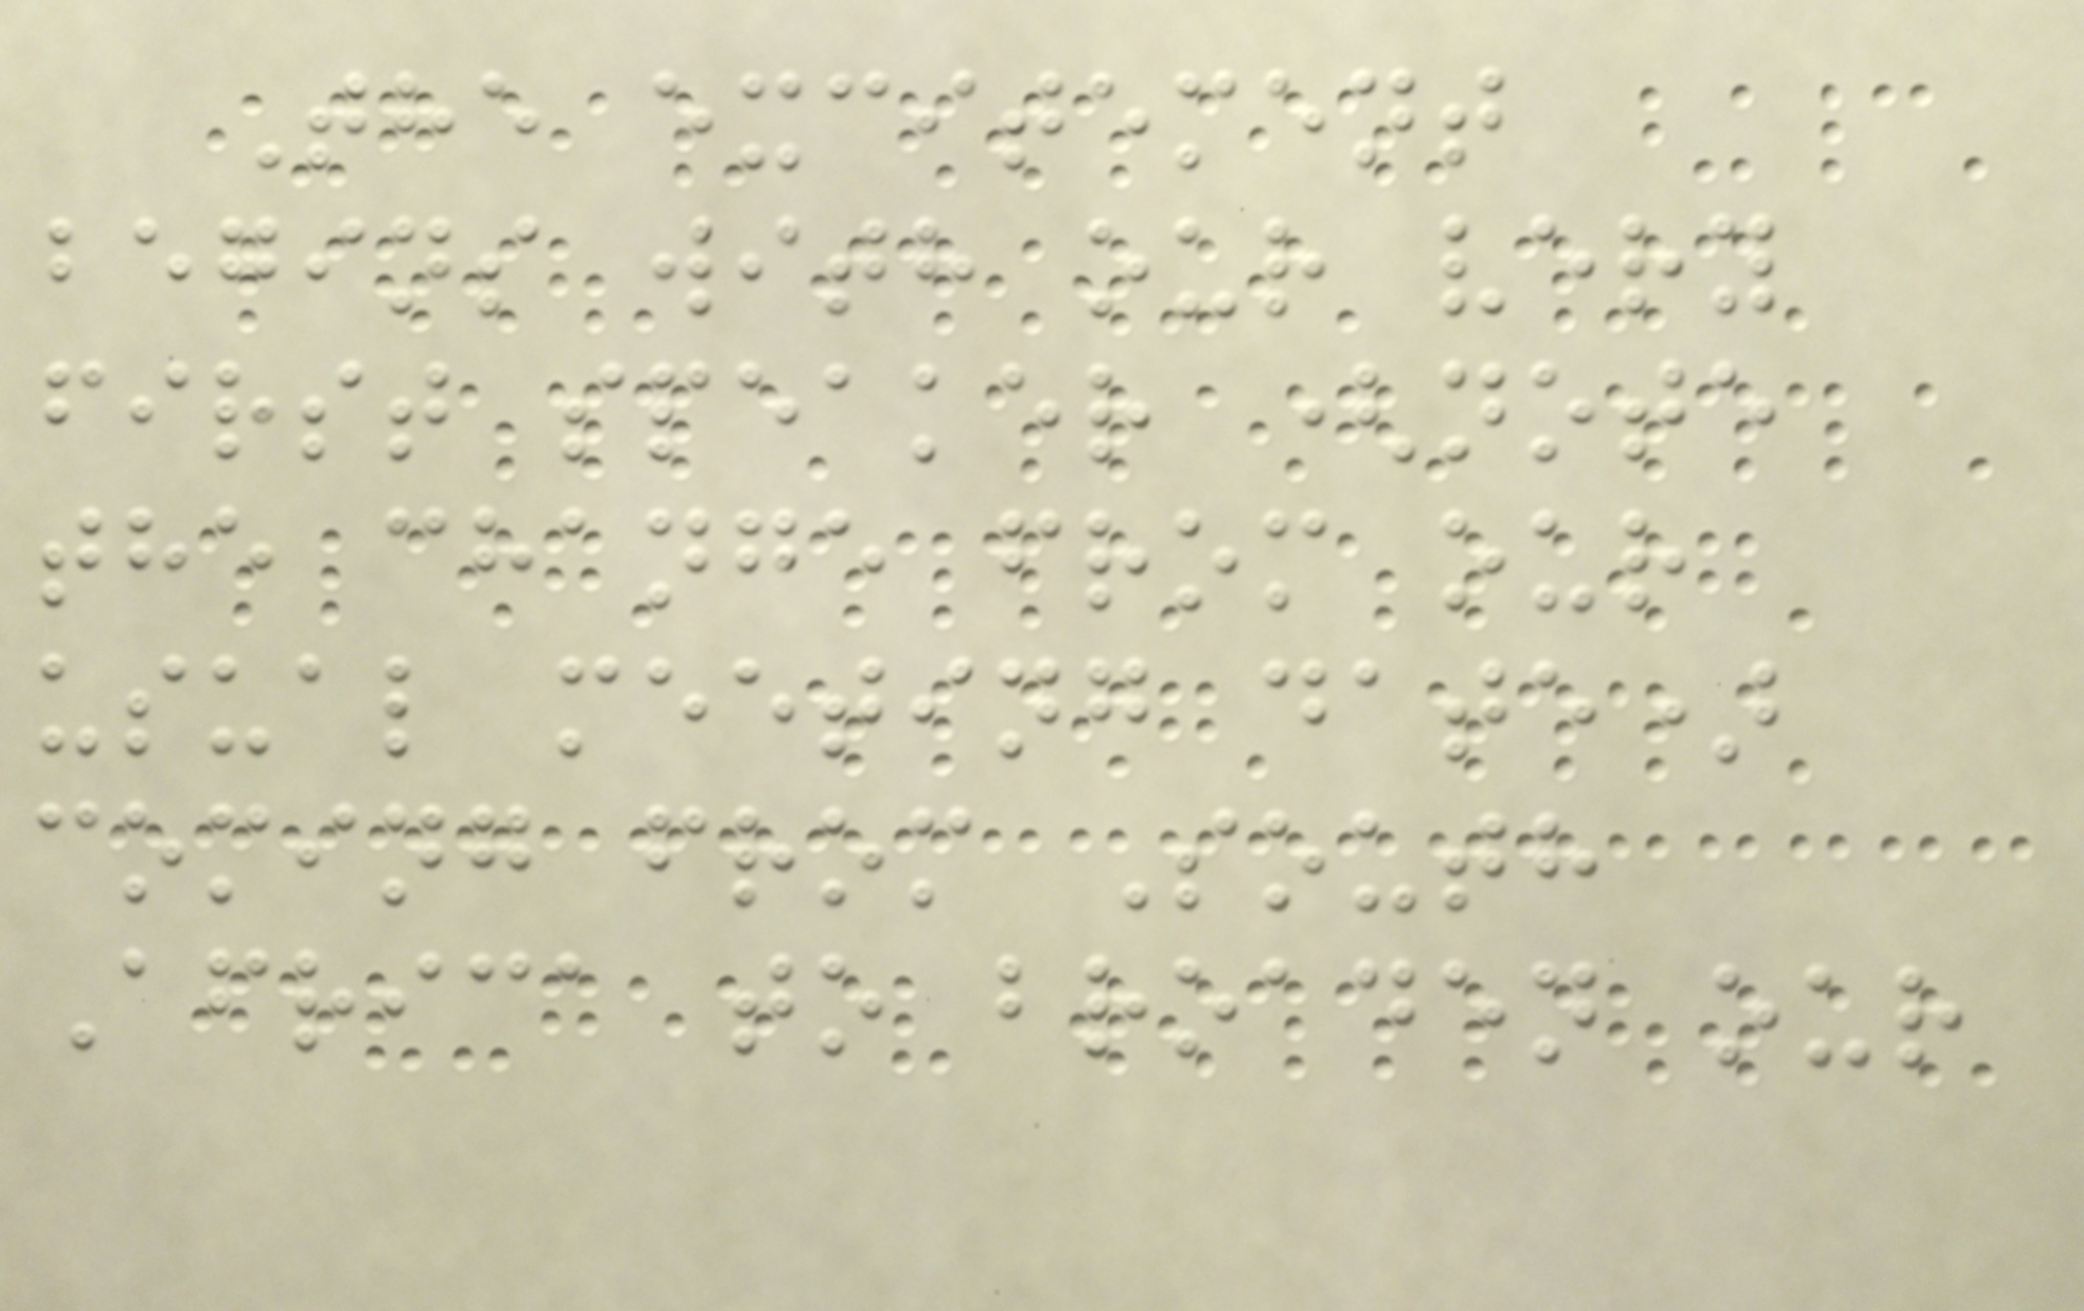The excitement
begins with our very
first speaker (note
the change from our
usual meeting date)
coming from South
Africa to broaden our
